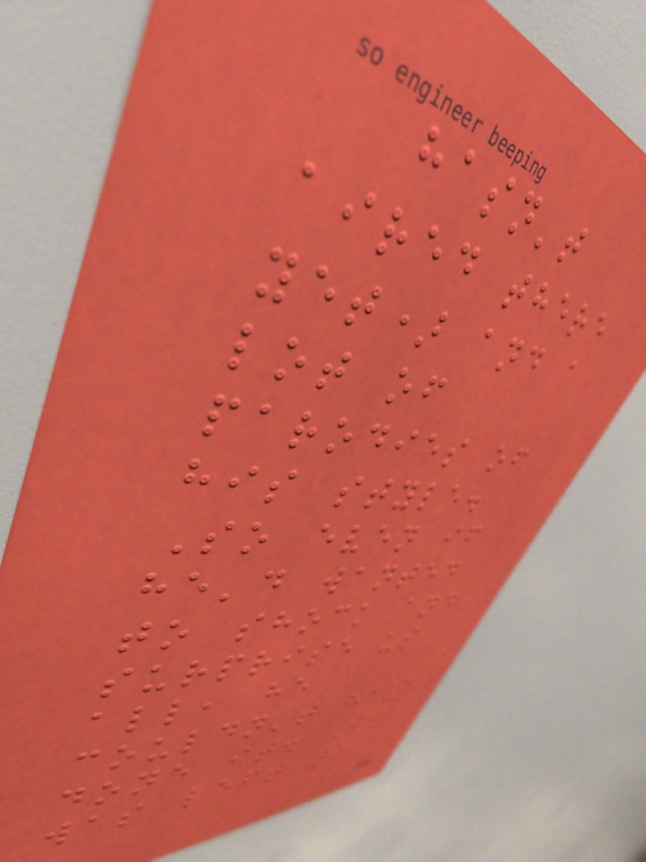hasn't
aired there
yet) and a
lot of
parodies of
his style.
So even if
he'd wanted
to shock and
surprise us
all, he
couldn't have
done it. It
was left to
